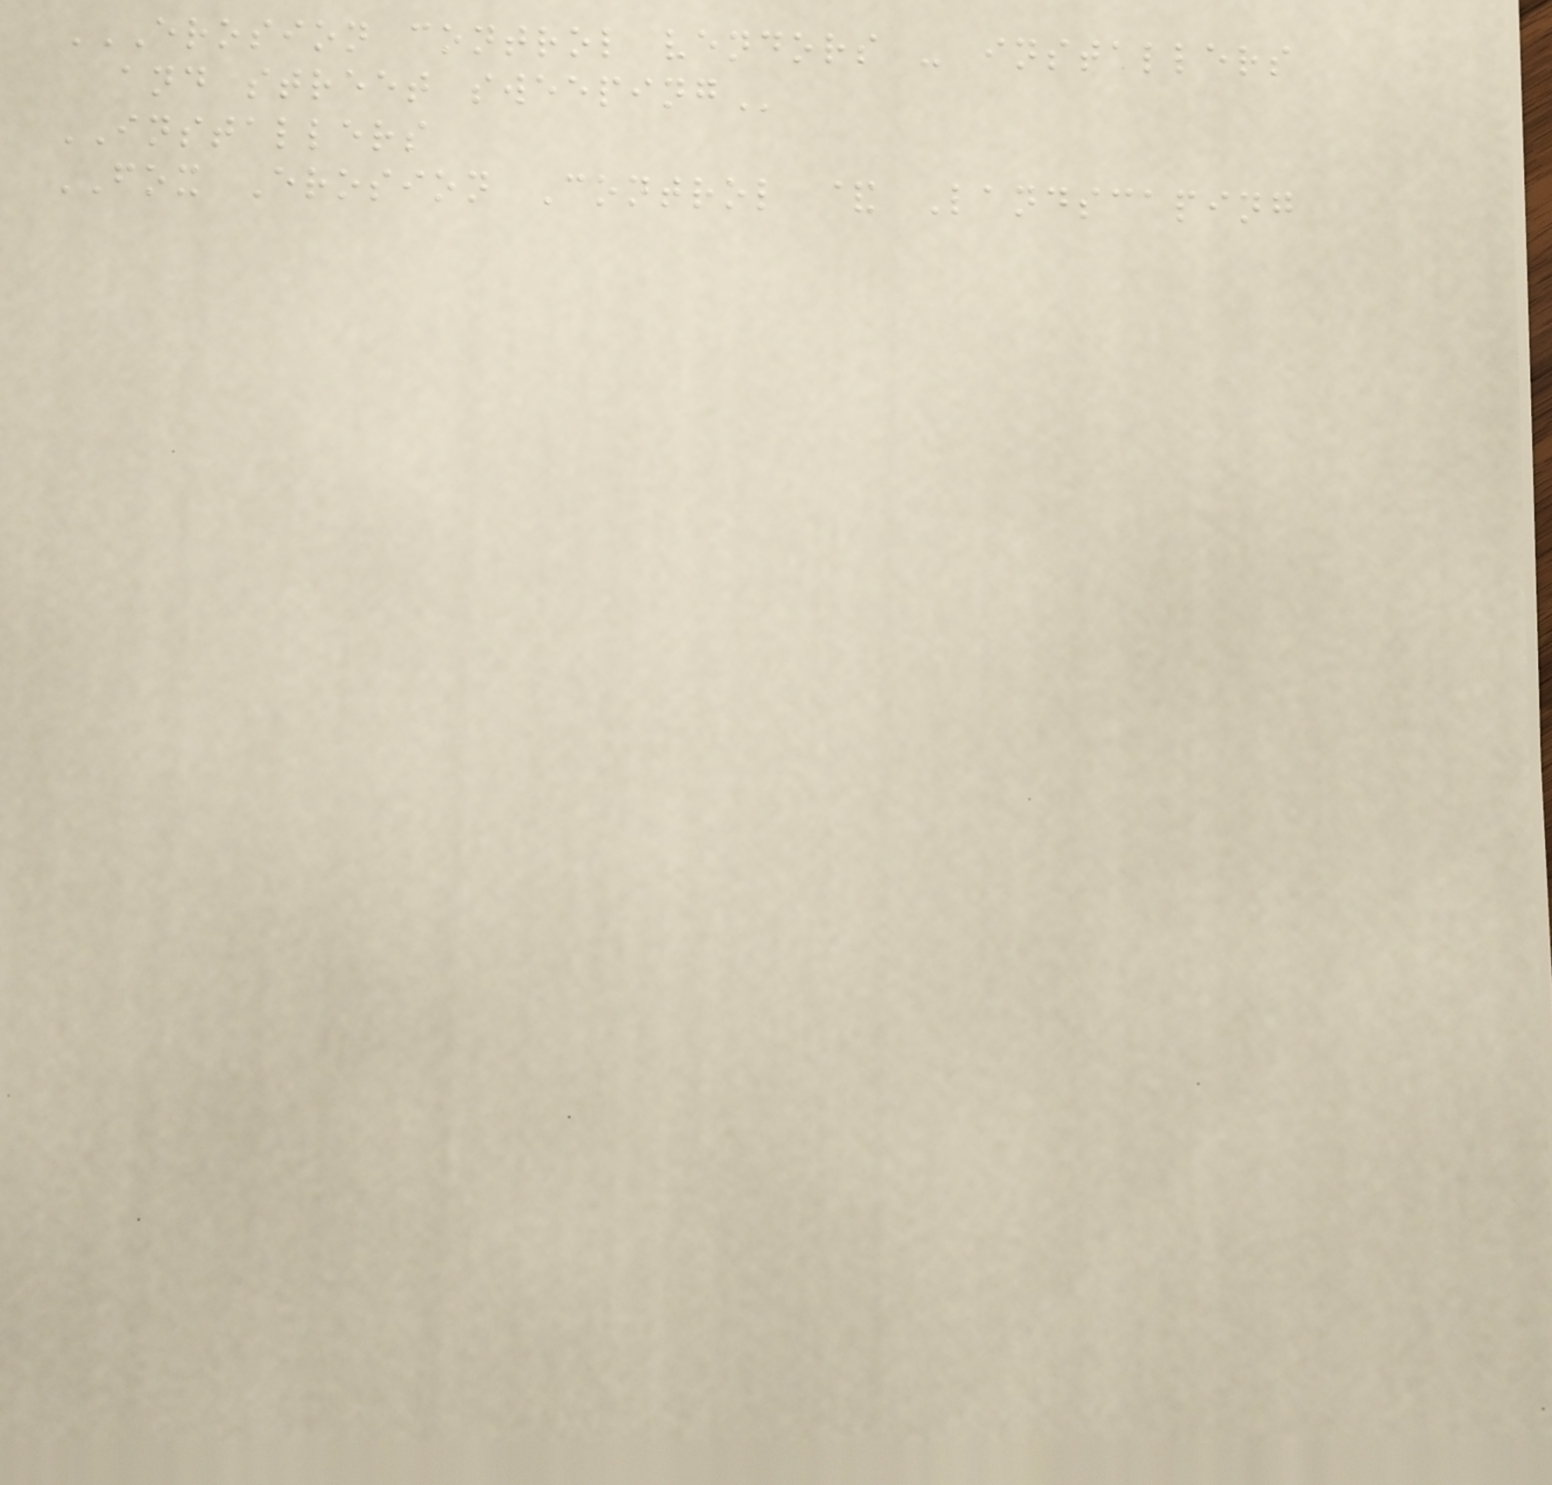EROSION CONTROL VENDORS - INSTALLERS
AND STREET SWEEPING
INSTALLERS
FOX Erosion Control & Landscaping
